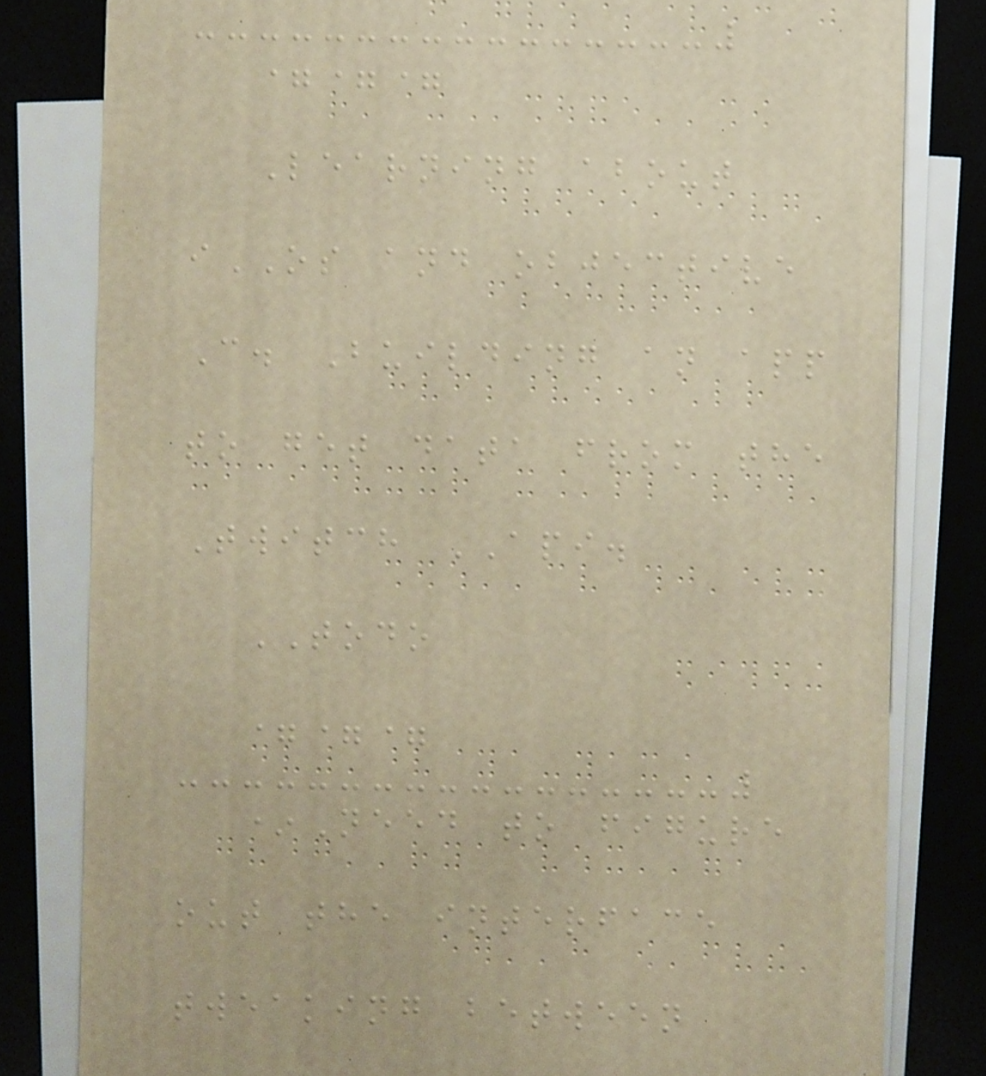===
Learning about
iOS and objective
C. Building an app
to get data from the
Twitch API.
TODO
===
*Need to figure
out the interface
tweaking between
